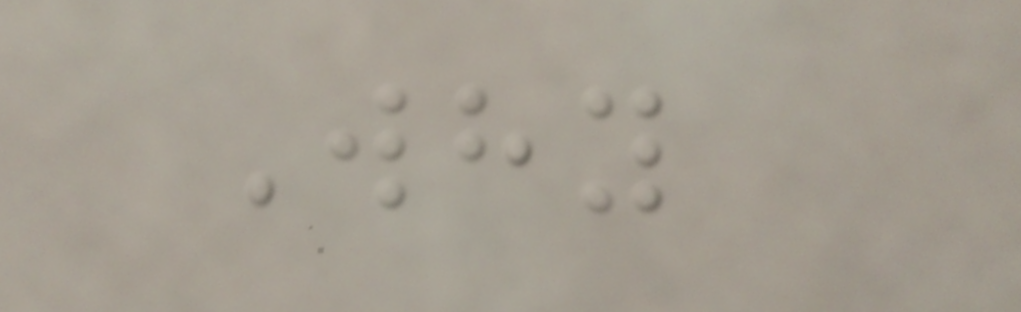Why
